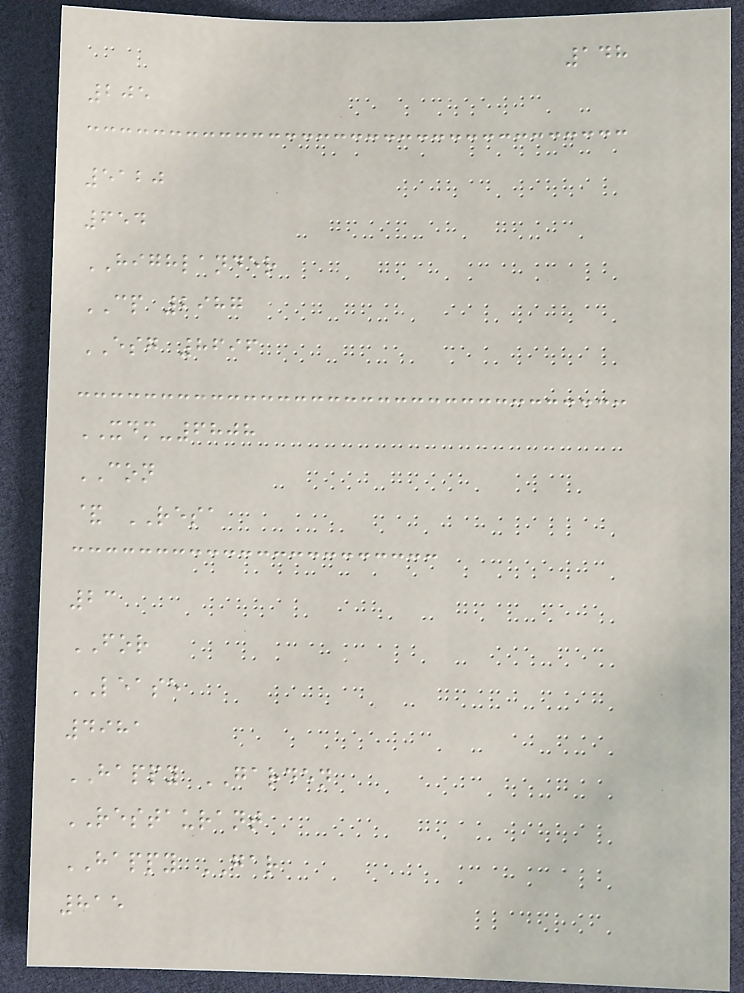148
205
5120
654
HIGHLANDER
CP 2987
ESG 8696
XDM-6808
CON
& RESA
23
FOR
LEASE
4981
HAPPY GARDEN
RESTAURANT
HAPPY GAR
815
